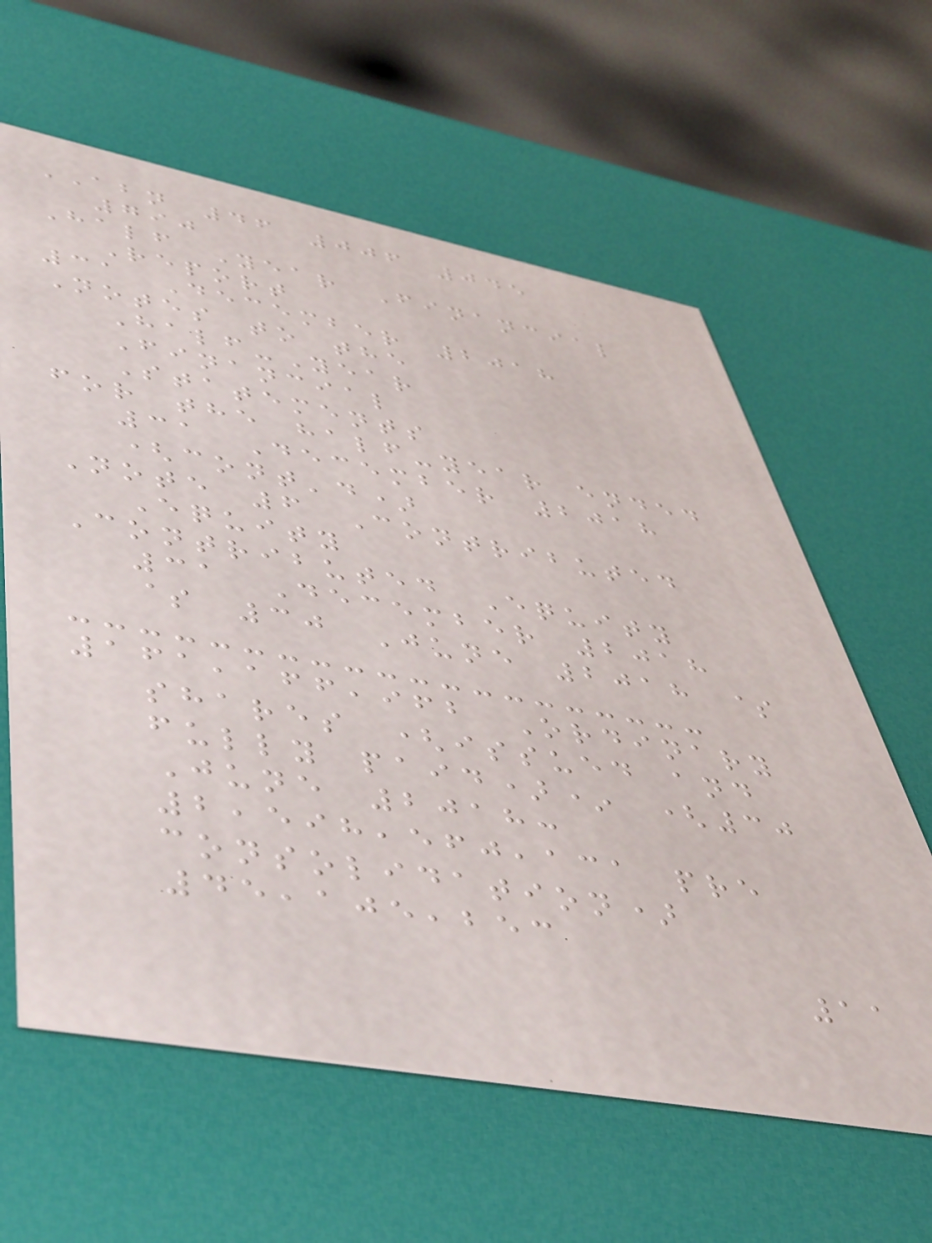ABN 46 006 045
790
Half Year Financial
Report
31 December 2018
Notes to the
Half-Year
Financial
Statements
for the half-year ended
31 December 2018
(cont'd)
Note 6 Contributed
Equity
Contributed Equity
31 December 2018
$ 30 June 2018 $
161,166,962 Ordinary
shares (issued and
fully paid)* (30
June 2018:
2,598,560,131 pre
consolidation)
45,105,253
11
